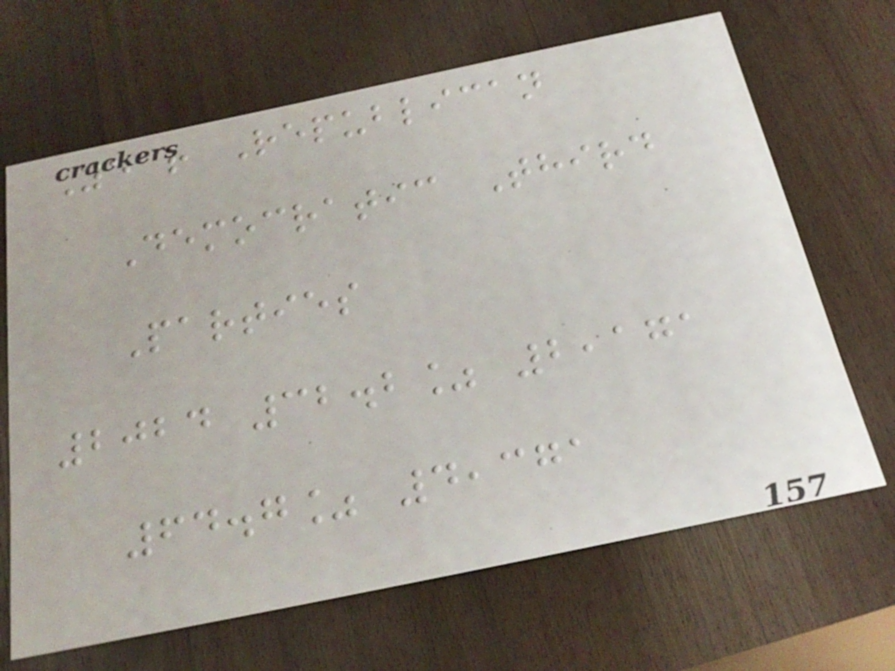Year Republican
Democratic Third
Parties
2024 32.2% 2,171
64.7% 4,371
